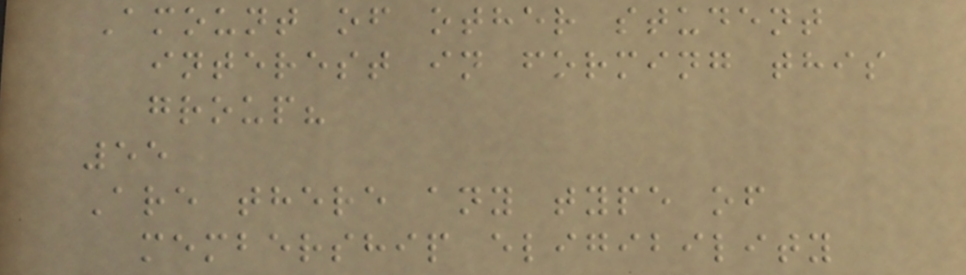Amount of other student
interest in forming this
group?
55
Are there any type of
membership eligibility
